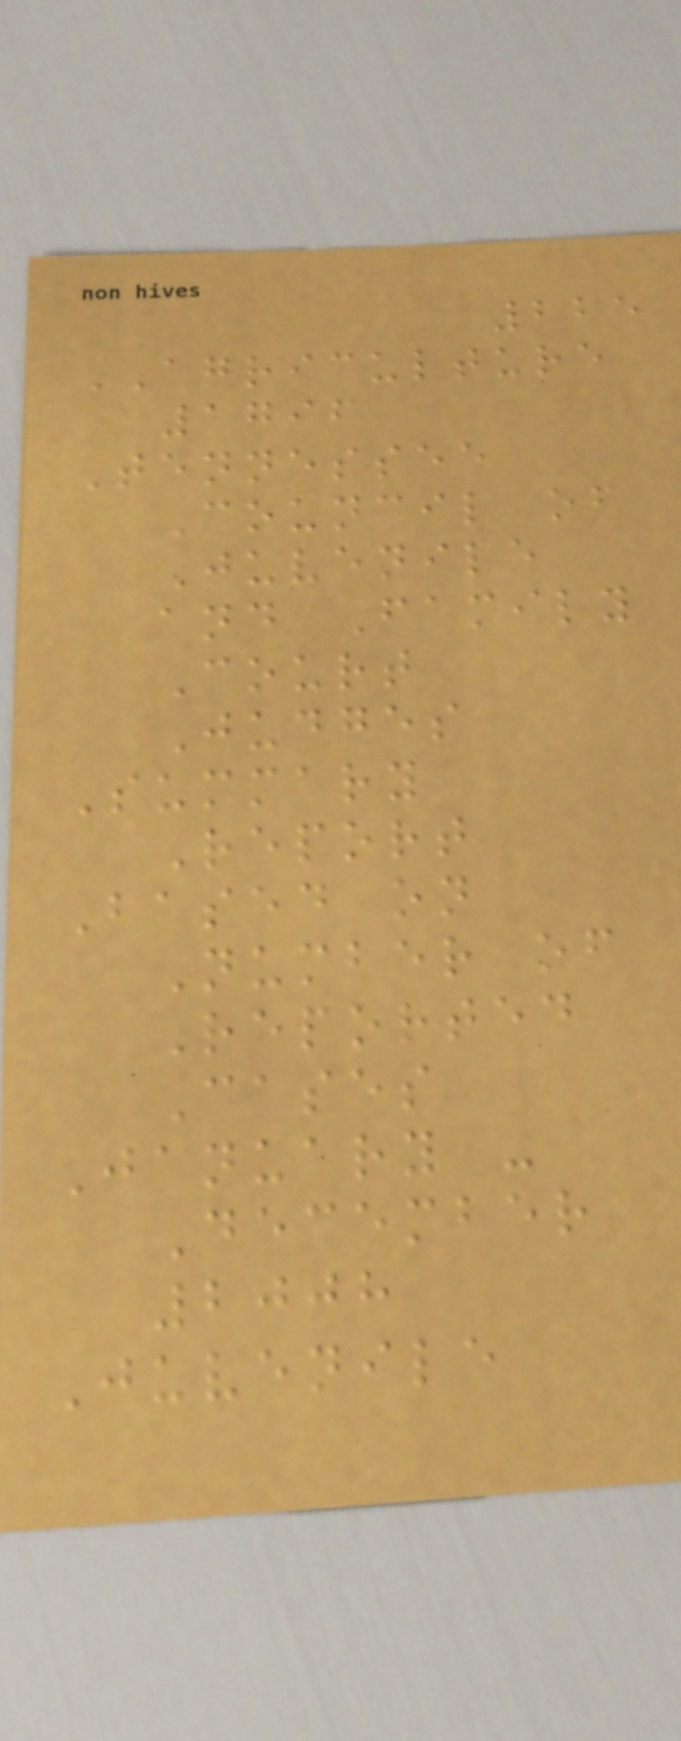225
AGRICULTURE
1796
Tennessee
Council of
Juvenile
and Family
Court
Judges
Summary
Report
Based on
Number of
Reported
Cases
January -
December
2008
Juvenile
